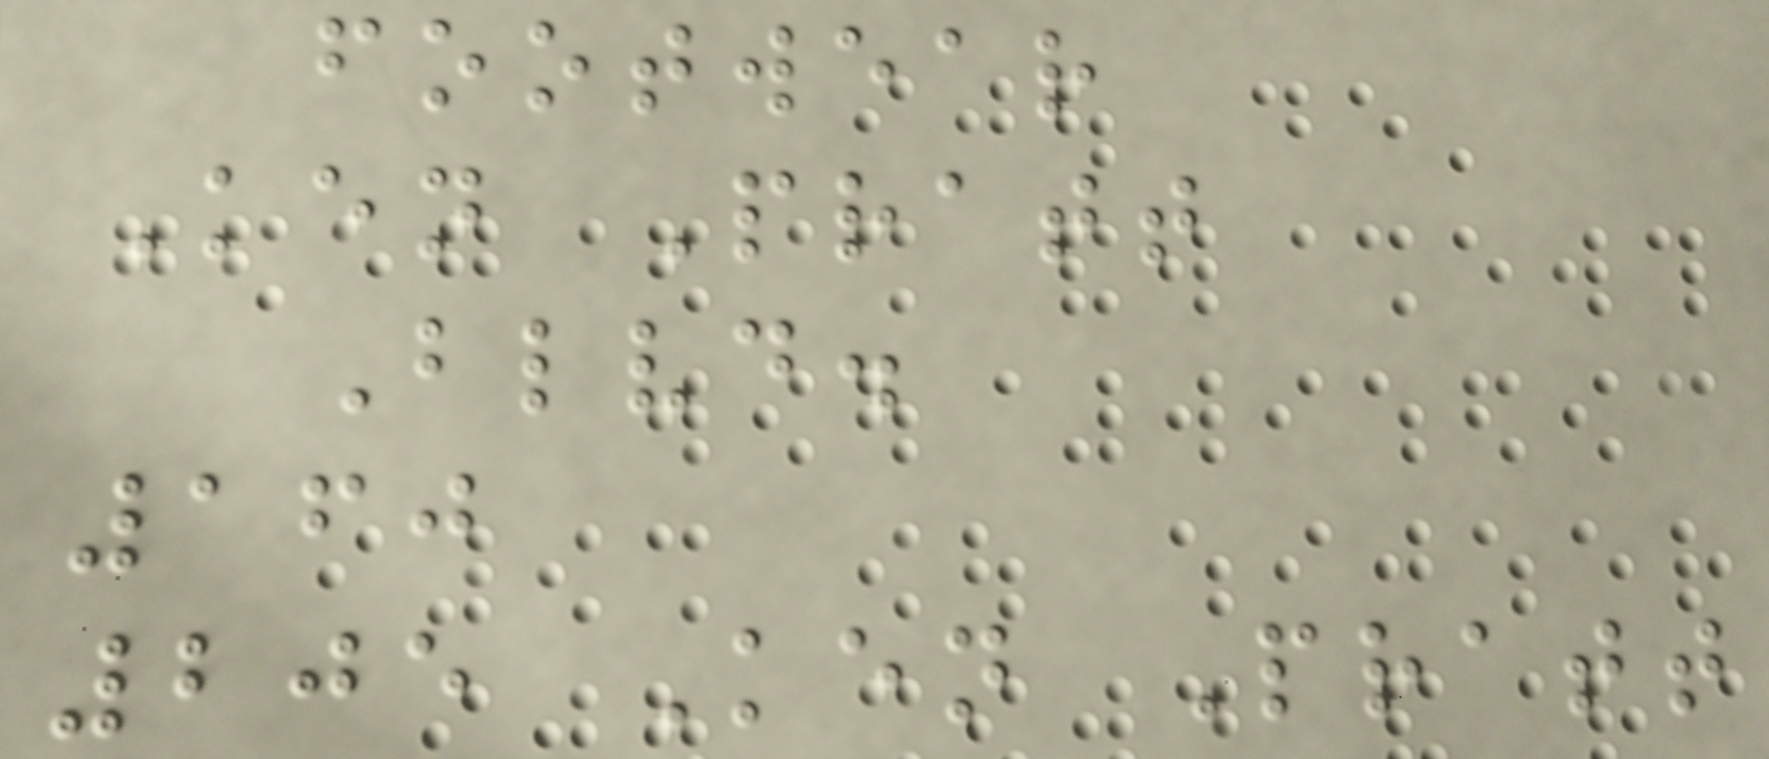footwear
Ken Pratt
Blvd.
160
205 Ken Pratt
